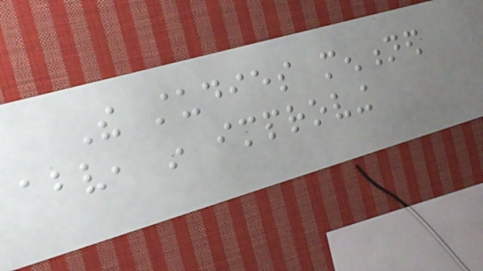The studies mentioned
above, in improving
